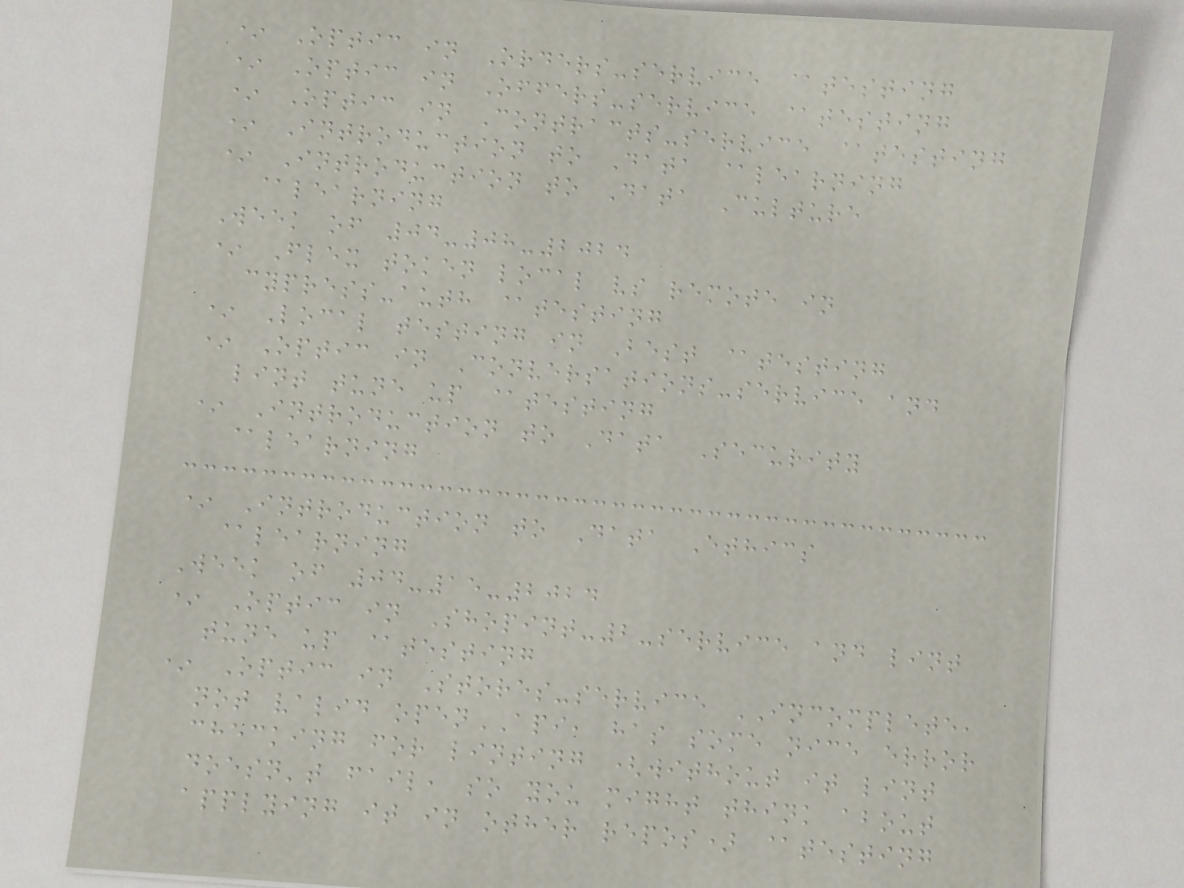* Optic in Orders-service @testing
* Optic in Offers-service @testing
* Optic in Contracts-service @testing
* Introduction to Data @learning
* Introduction to Data Culture
@learning
Week of 04-08-2024
* Flex token local vs remote in
cypress-auth @testing
* Local testing in Best @testing
* Optic in Conversations-service and
lint tune up @testing
* Introduction to Data Security
@learning
* Introduction to Data Ethics
@learning
Week of 04-15-2024
* Optic in Shopint-2-service and lint
tune up @testing
* Optic in Stores-service INCOMPLETE,
not valid openAPI, has some nice error
checking for linting (without it lint
doesn't fail, so you might think about
applying it in other repos) @testing
